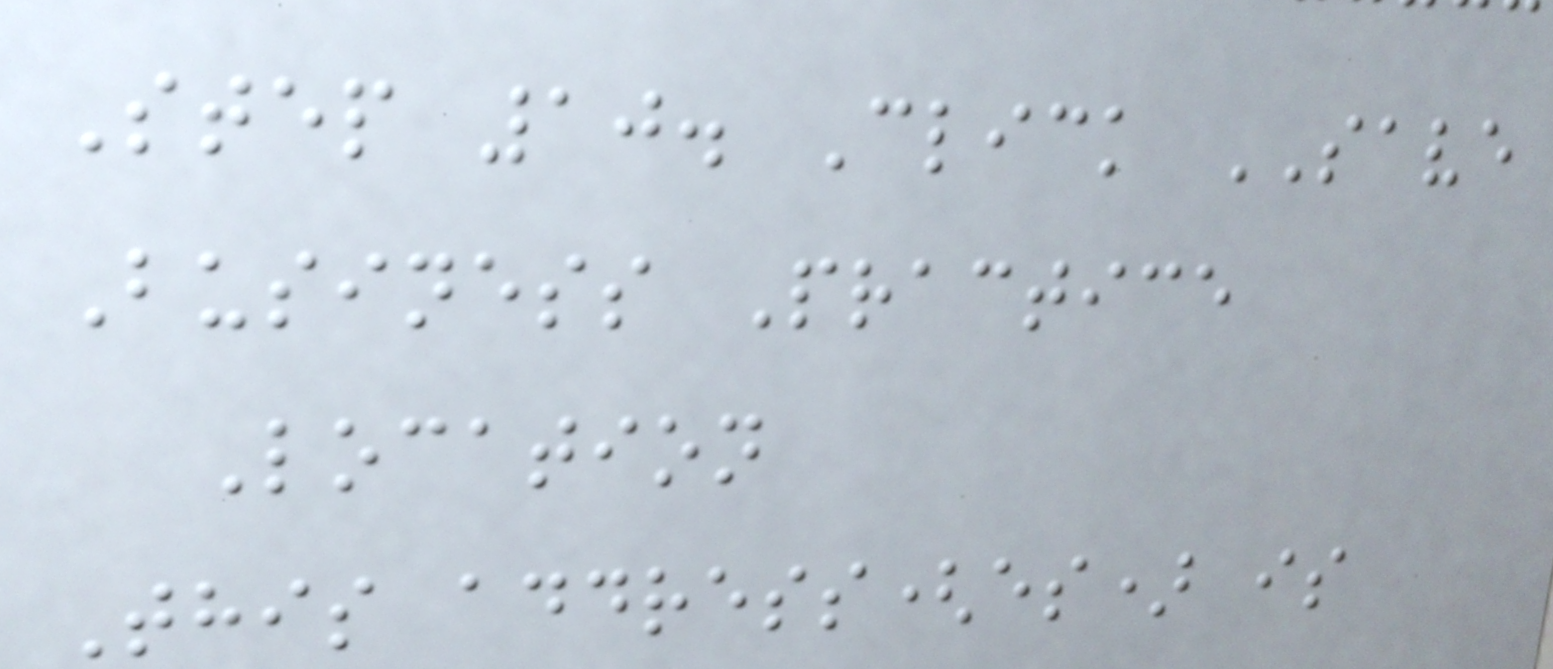Step 10. Click SAVE
Business Practice
Location
This address(es) is
